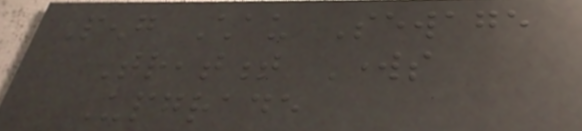Peng Chau Sewage
Treatment Works
Upgrade
